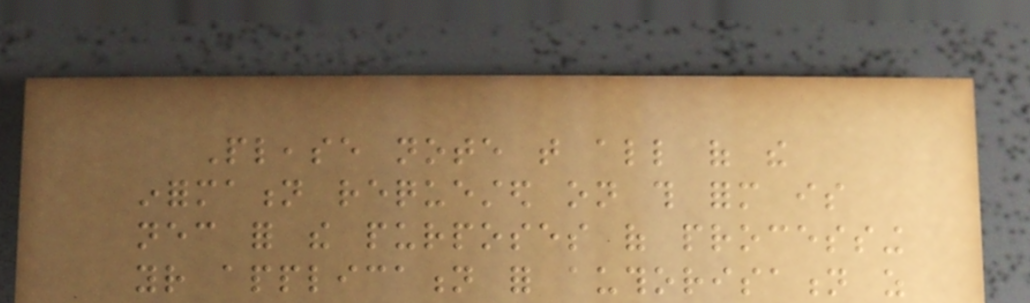Please note that all of the
information requested on this form is
necessary for the purposes of processing
your application for authorisation as
